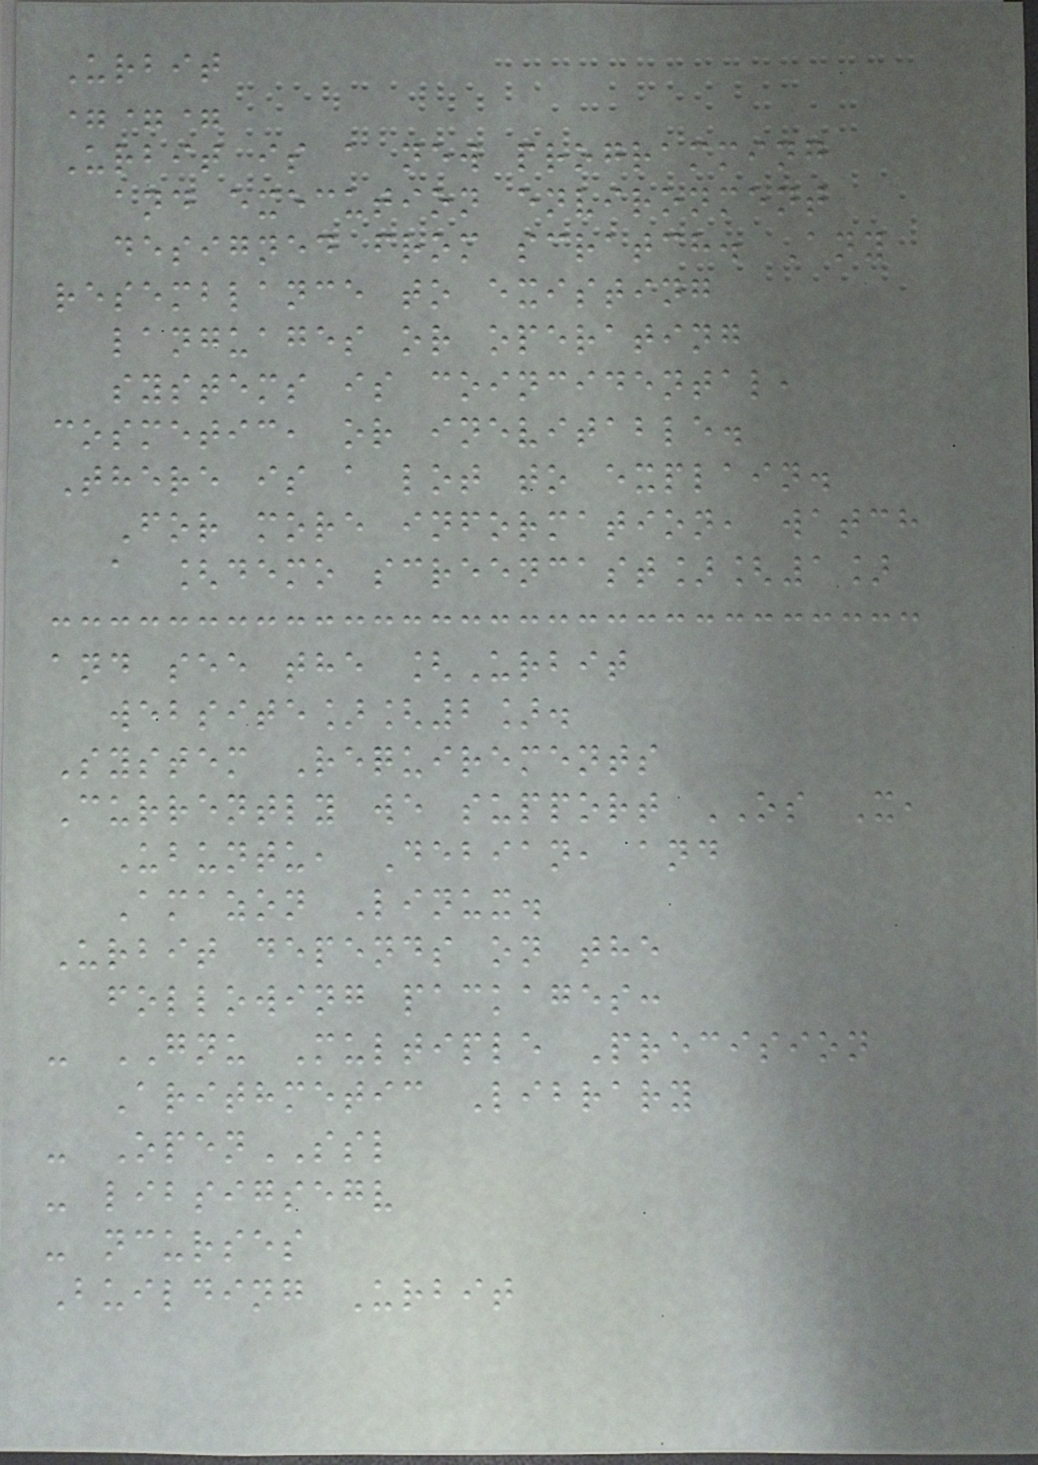Urbit
===
Urbit is a new programming
and execution environment
designed from scratch. Any
resemblance to existing
languages or operating
systems is coincidental,
cosmetic, or inevitable.
There is a lot to explain.
For more information, watch
a [demo screencast][1]
and see the [Urbit
website][2].
System Requirements
Currently we support OS X,
Ubuntu, Debian, and
Amazon Linux.
Urbit depends on the
following packages:
- GNU Multiple Precision
Arithmetic Library
- OpenSSL
- libsigsegv
- ncurses
Building Urbit
